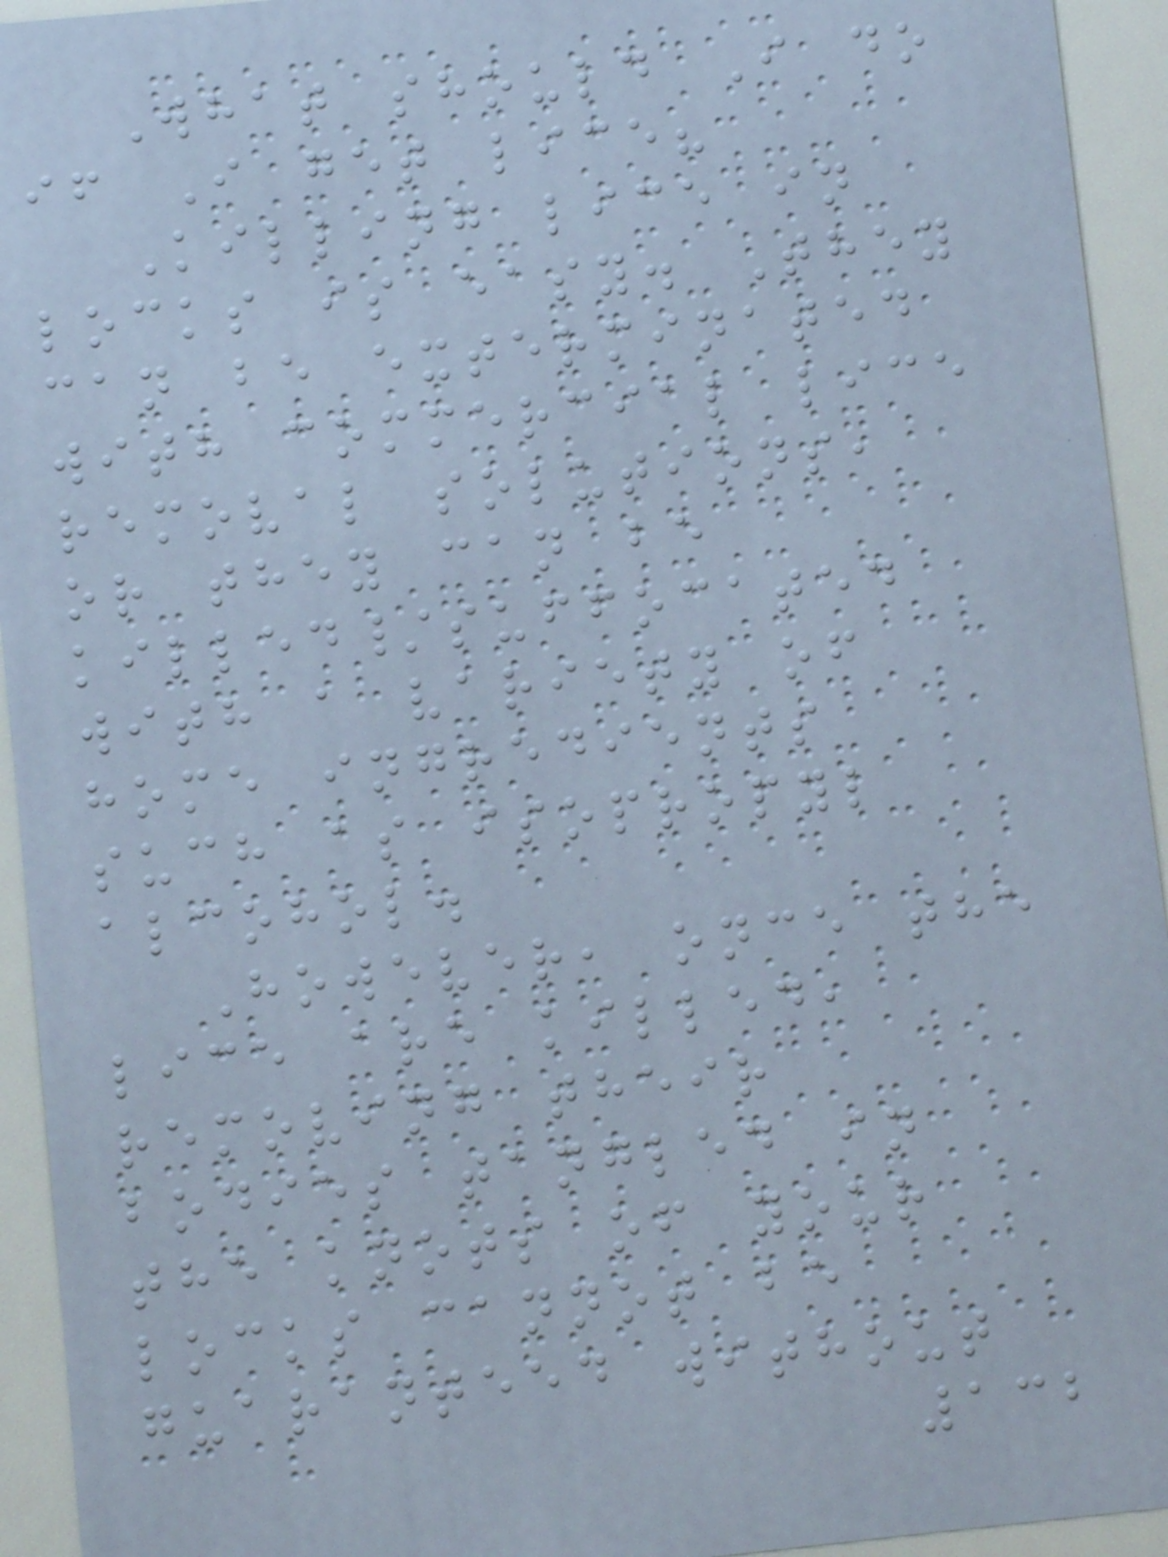What should I do
if I get lice?
Killing lice in
locks is easy. They
can be exterminated
with commercial lice
removal solutions,
or they can be
killed/suffocated
with a variety of
home ingredients
such as isopropyl
alcohol.
However, once the
lice are killed,
removing their
bodies tangled in
the knots of your
locks cannot be
guaranteed without
132
